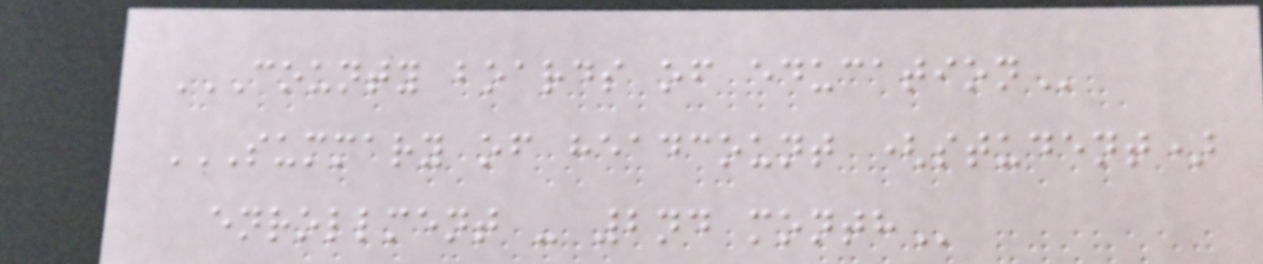COUNTY BOARDS OF EDUCATION
SUMMARY OF HEADCOUNT (STUDENT)
ENROLLMENT - 2ND MONTH
